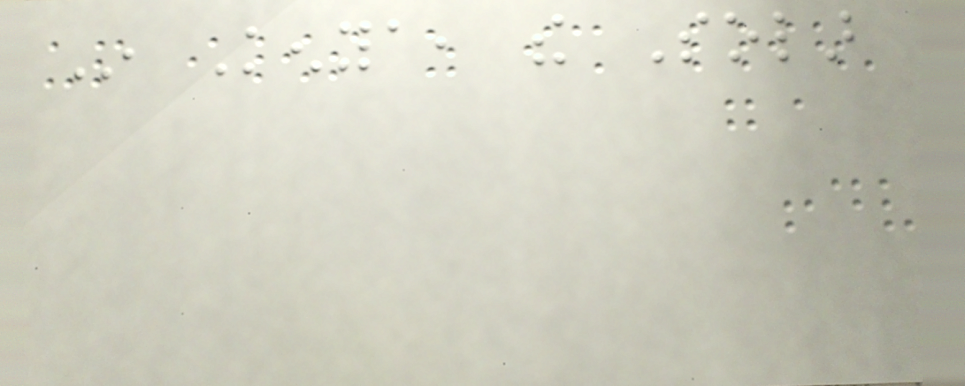In Kenya, the Solar
